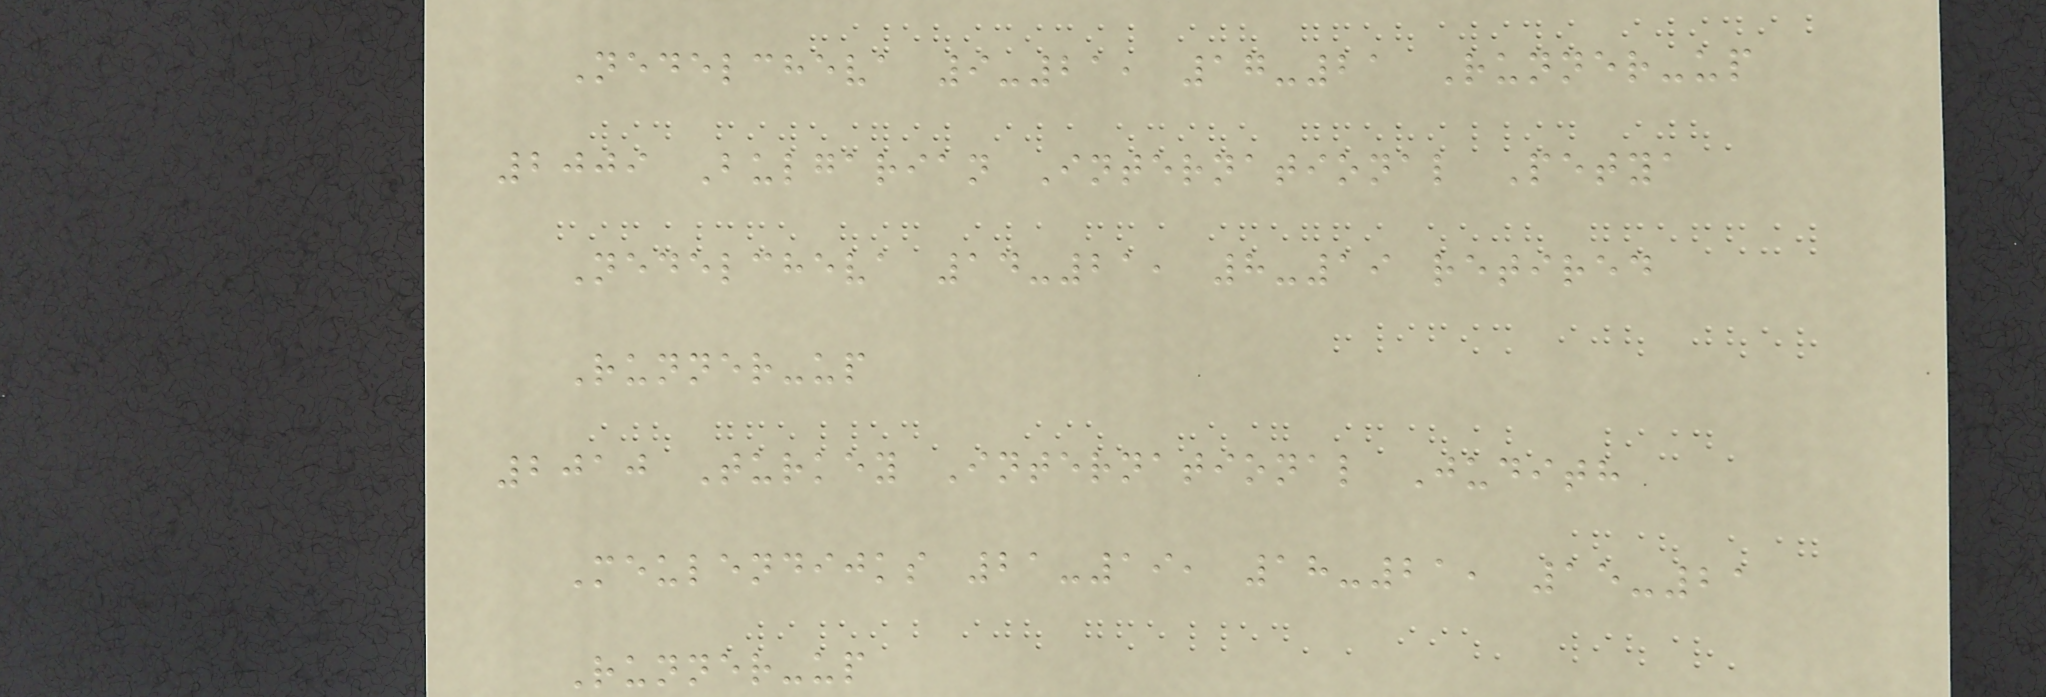Nedelcheva 9-21, 17-21 Runner-up
2009 Bulgarian International Petya
Nedelcheva 14-21, 8-19 retired
Runner-up
2010 Turkey International Judith
Meulendijks 21-19, 18-21, 15-21
Runner-up
